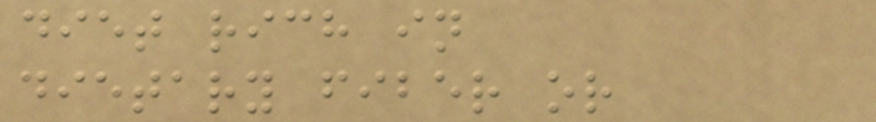diet rich in
dietary fiber or
